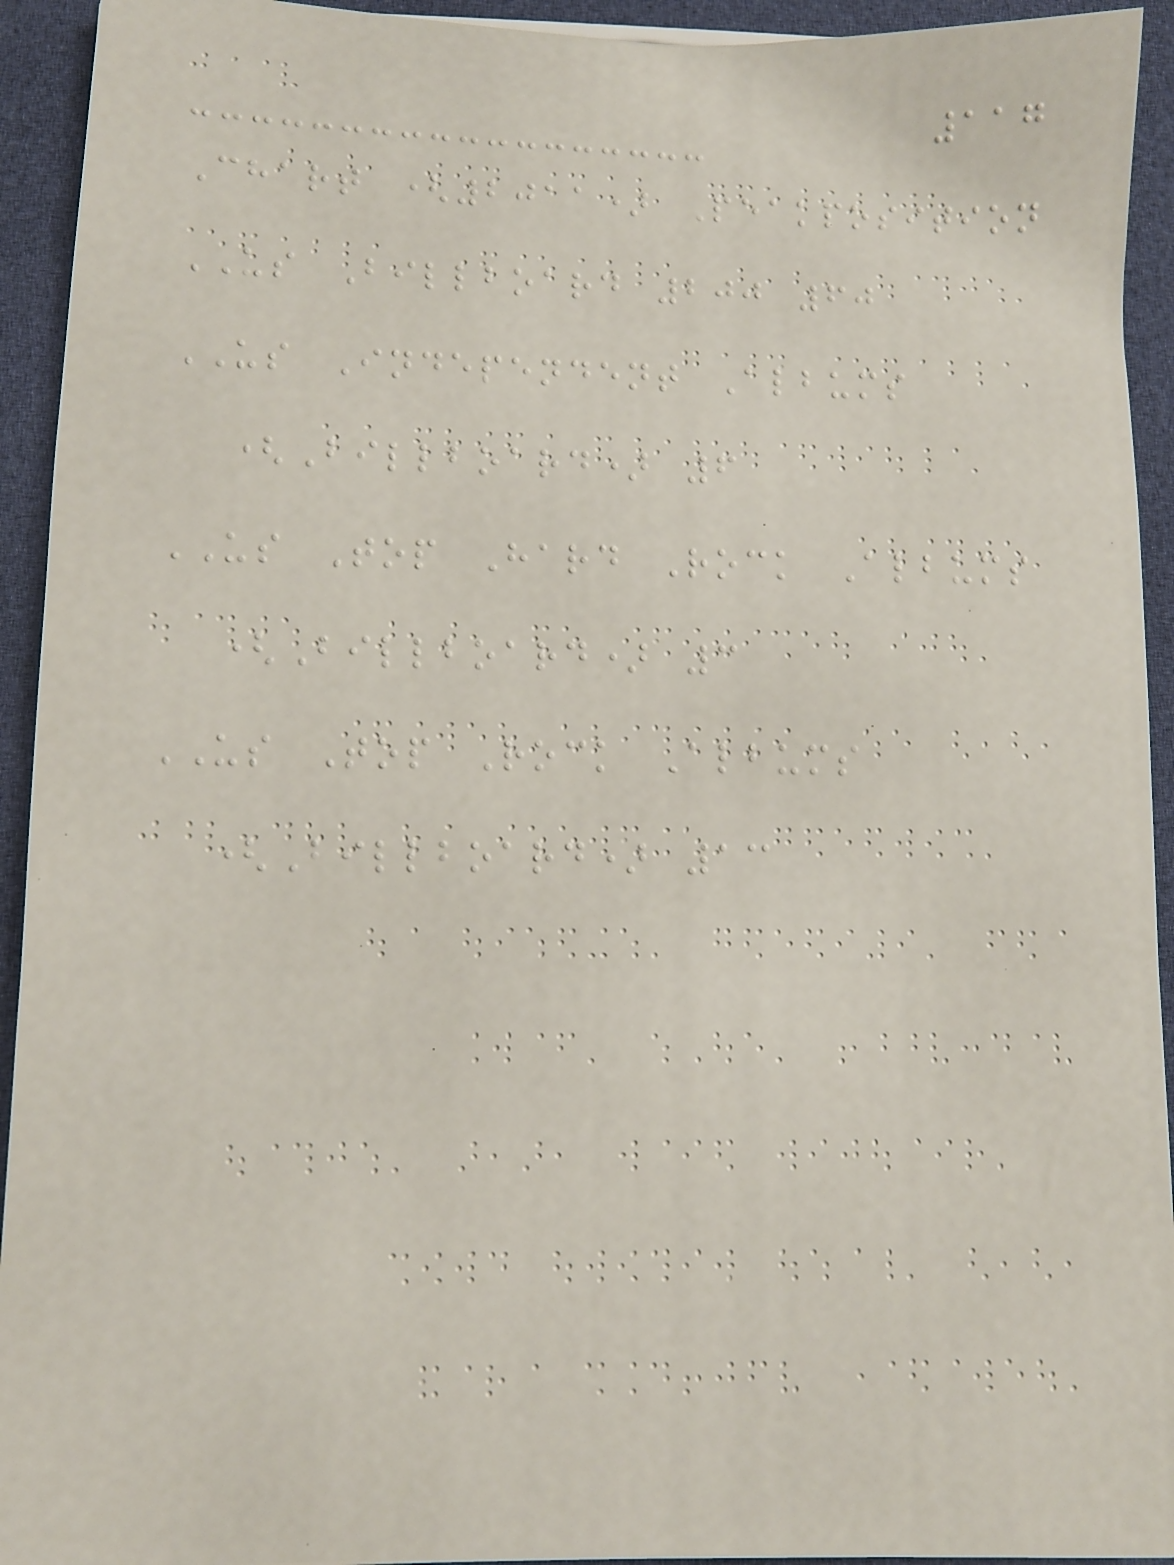117
Chart (2011) Peakposition
US Billboard 200 60
US Independent Albums
(Billboard) 6
US Top Hard Rock Albums
(Billboard) 3
US Top Rock Albums
(Billboard) 13
